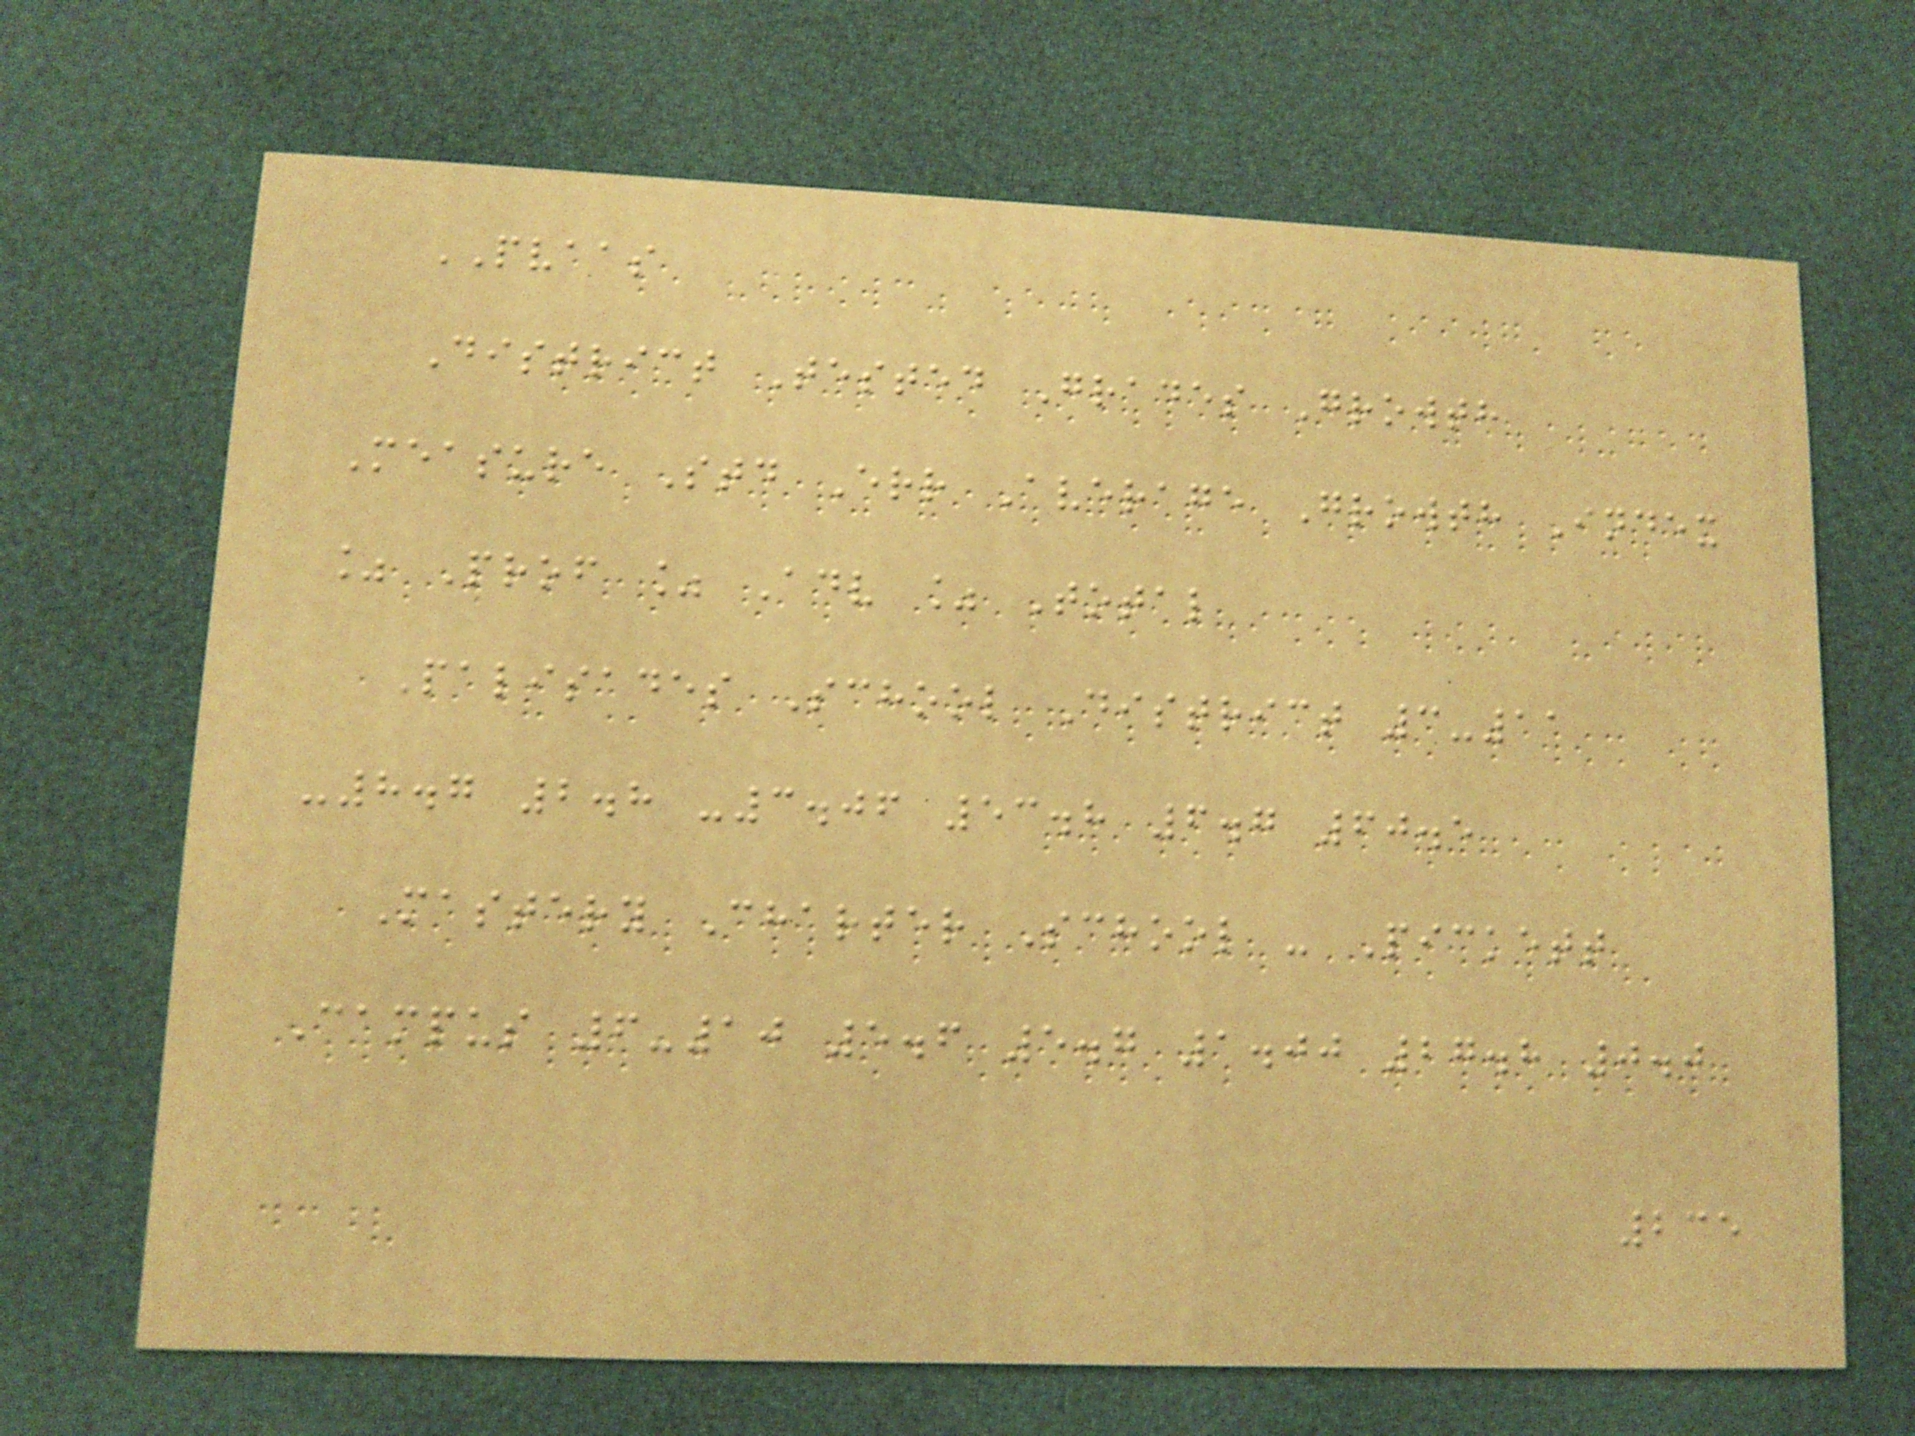PVAAS
District Tested Grades Growth
Measure Std Err Average Growth Index
% Prof % Adv % Total
Palisades School District 3-11
-8.7 2.8 -3.06 53.8 6.7 60.5
Mastery Charter School - Pickett
Campus 6-10 5.6 5.7 1.00 27.8 0.0
235
